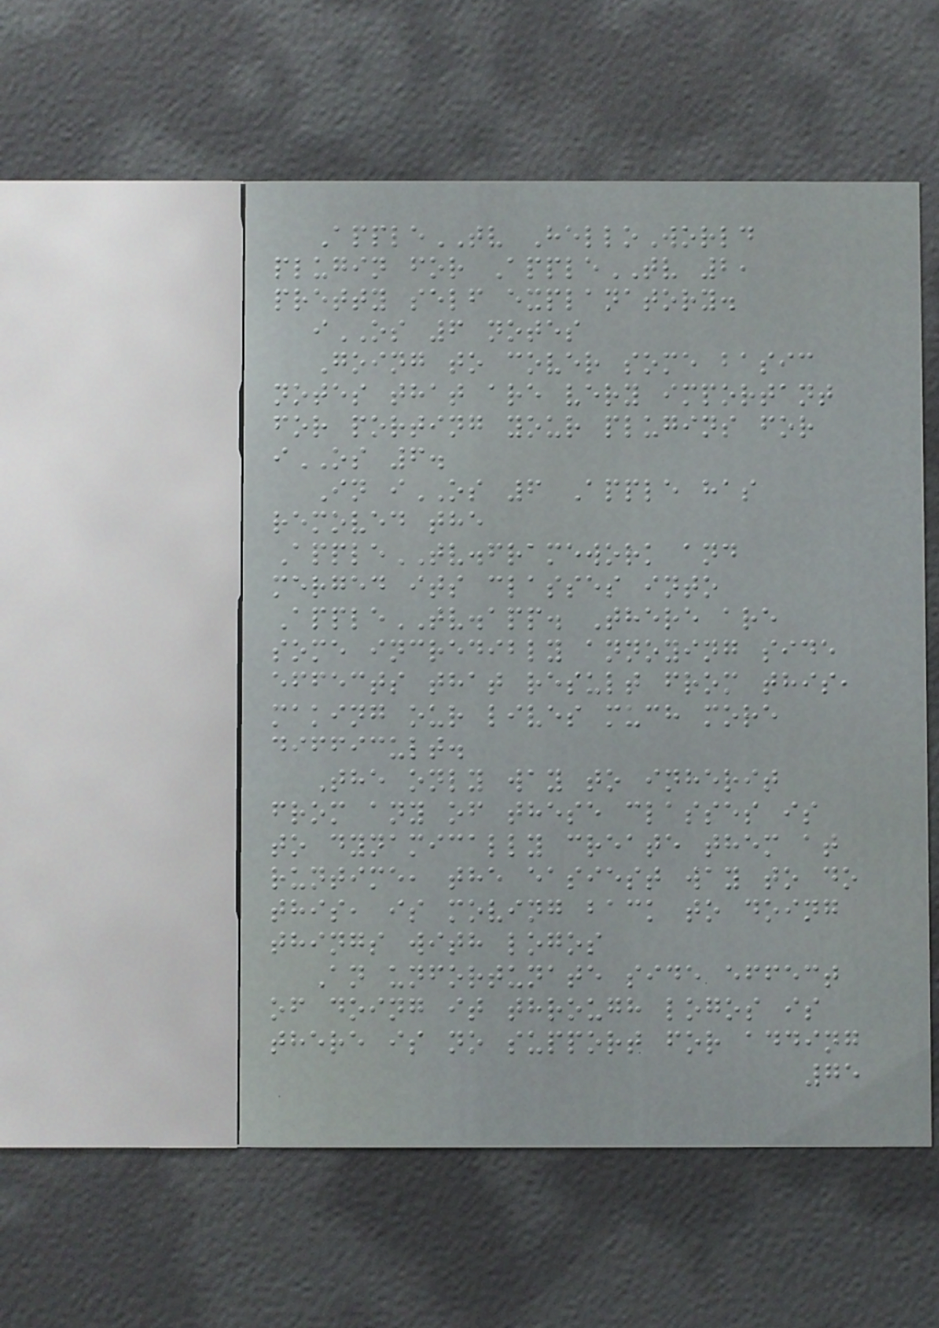AppleTV HelloWorld
plugin for AppleTV 2,
pretty self explanatory.
iOS 6 notes
Going to cover some basic
notes that are very important
for porting your plugins for
iOS 6.
In iOS 6 Apple has
removed the
AppleTV.framework and
merged its classes into
AppleTV.app. There are
some incredibly annoying side
effects that result from this,
making our lives much more
difficult.
The only way to inherit
from any of these classes is
to dynamically create them at
runtime, the easiest way to do
this, is moving back to doing
things with logos
An unfortunate side effect
of doing it through logos is
there is no support for adding
75
